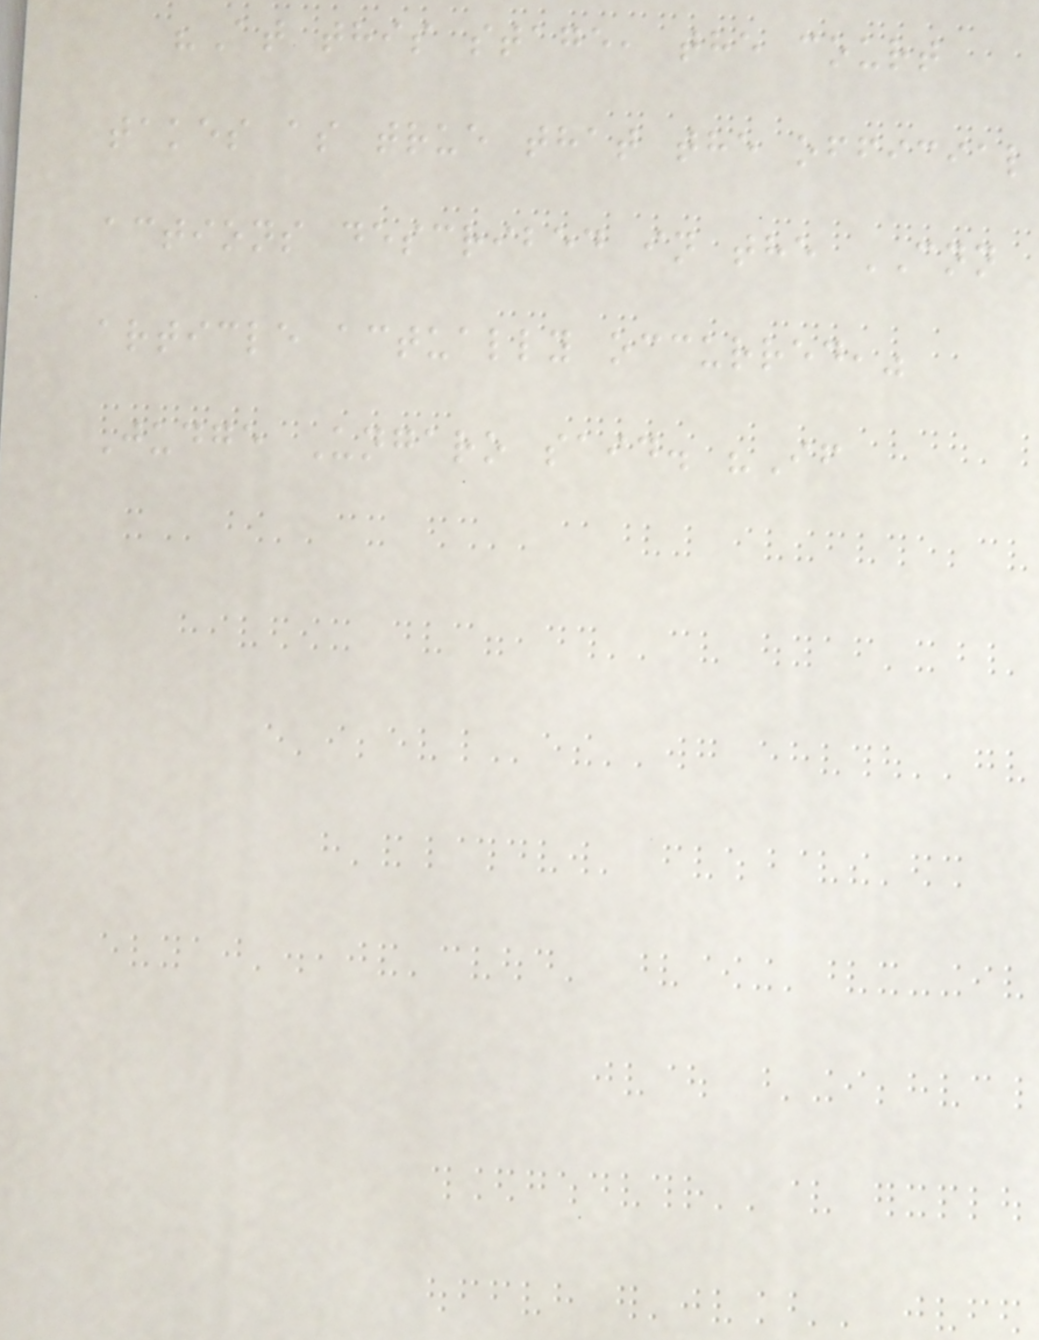"At this stage, the court
takes as true that the official
actions described in the CNN
article actually occurred,"
Judge Ungaro said. "If
